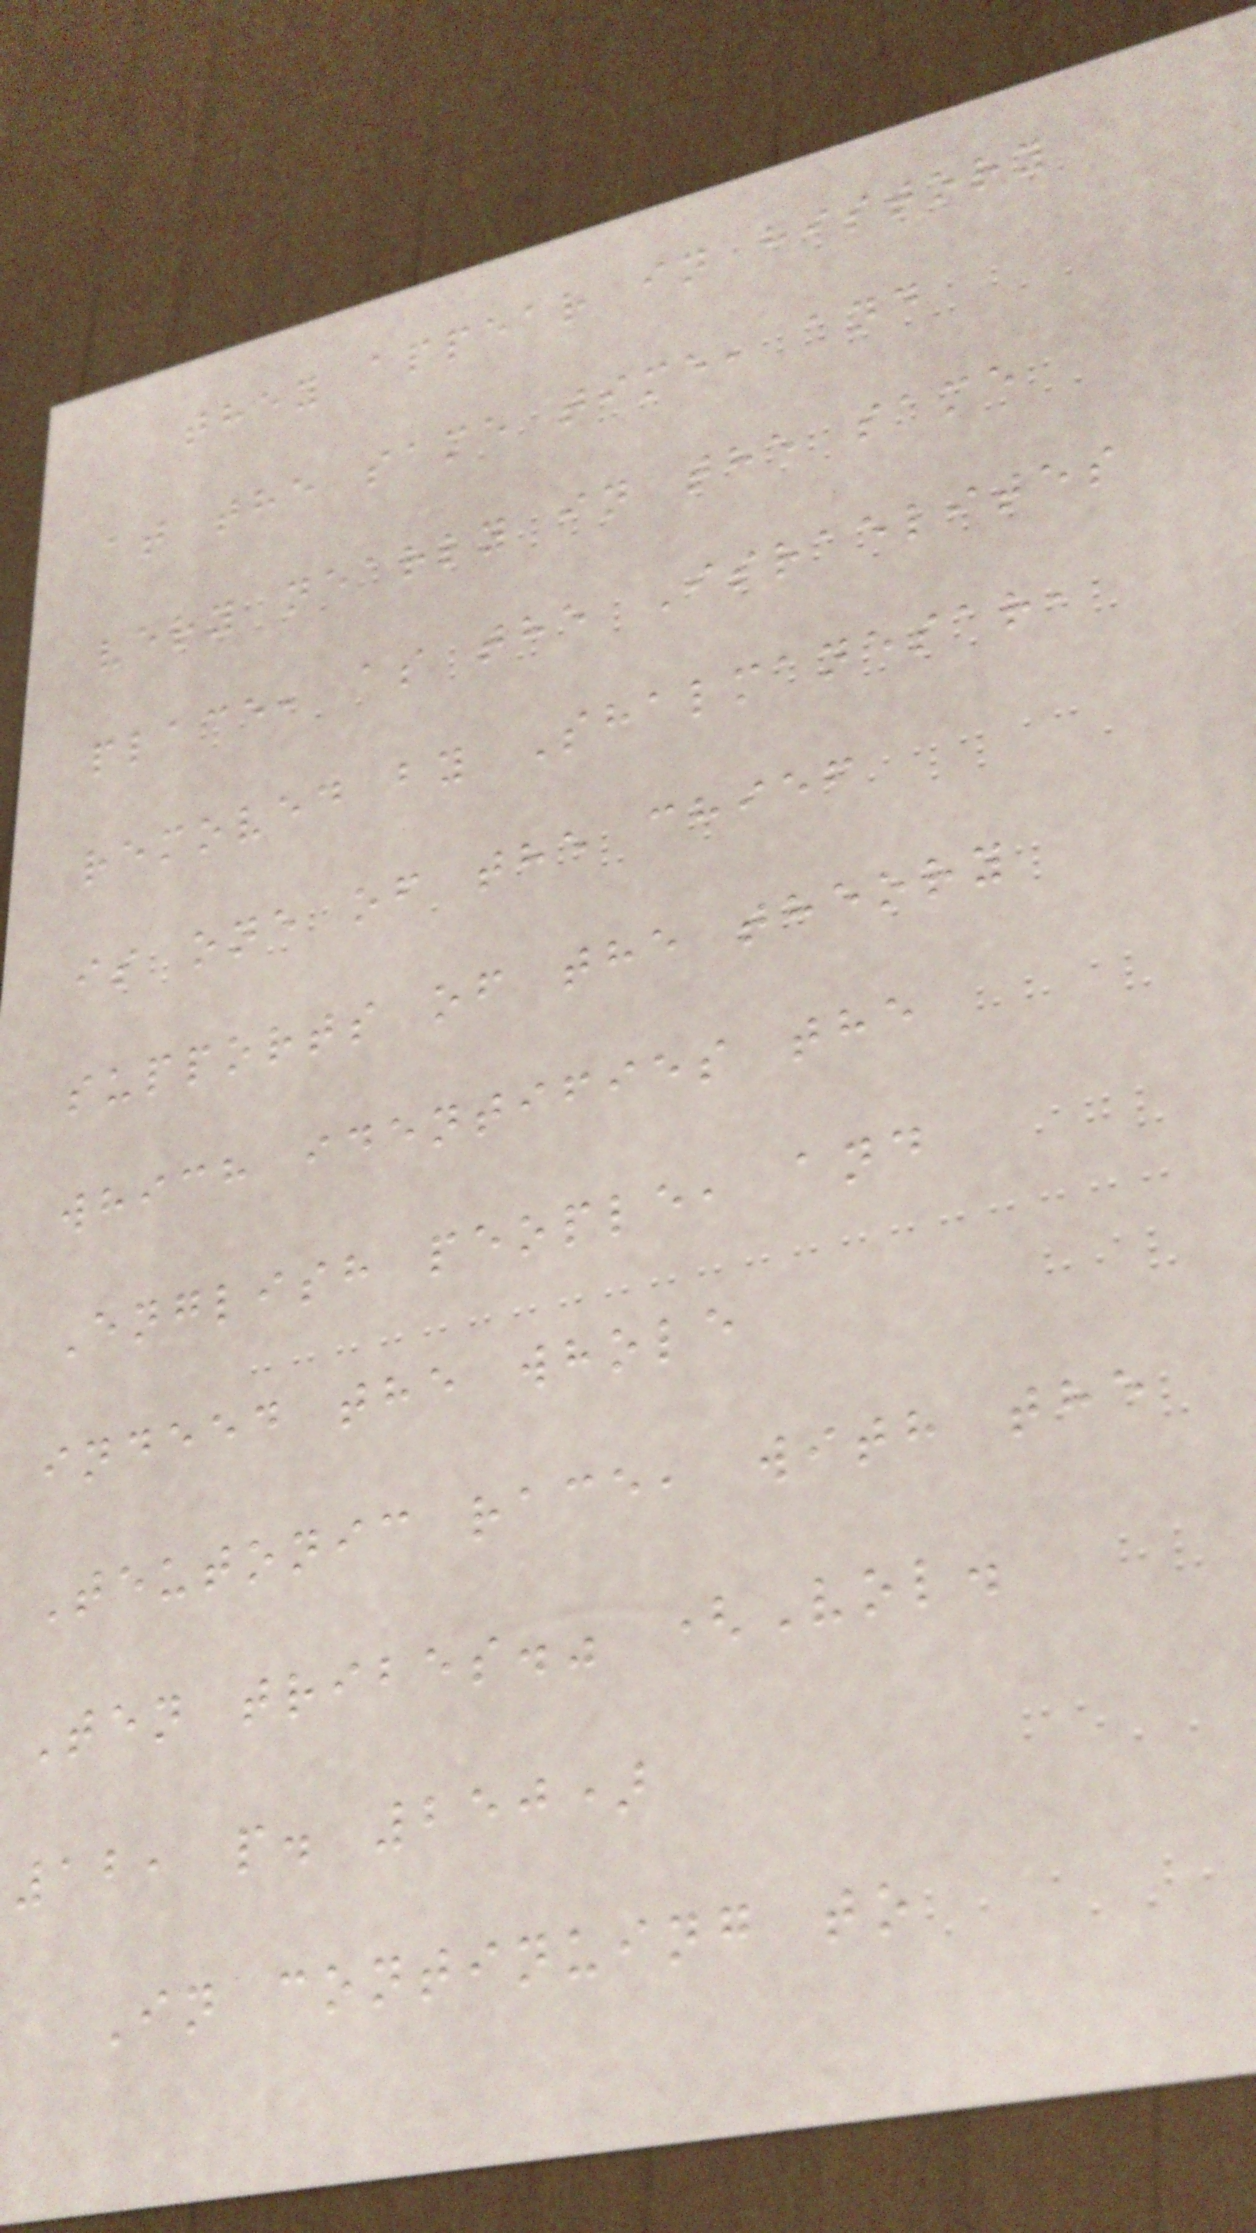they appear in history
at the same time, and
very nearly in the same
place, as the Israelites
removed by Shalmanesar,
is one of the chief
supports of the theory
which identifies the
English people, and
indeed the whole
Teutonic race, with the
Ten tribes." (Vol.
12, p. 250)
In continuing to
